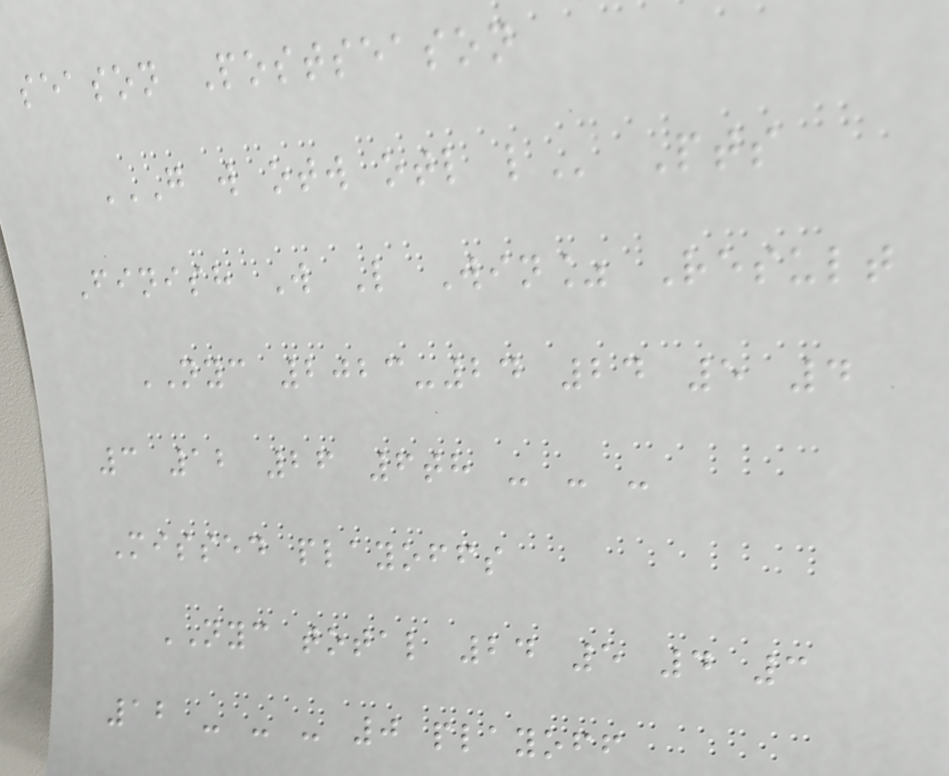season Postseason
G W OTW OTL L Pts
Finish W L Win% Result
NYC 2023-24 24 5 4
3 12 26 6th - - -
Missed playoffs
NYC total 24 5 4 3
12 - - - 0 playoff
